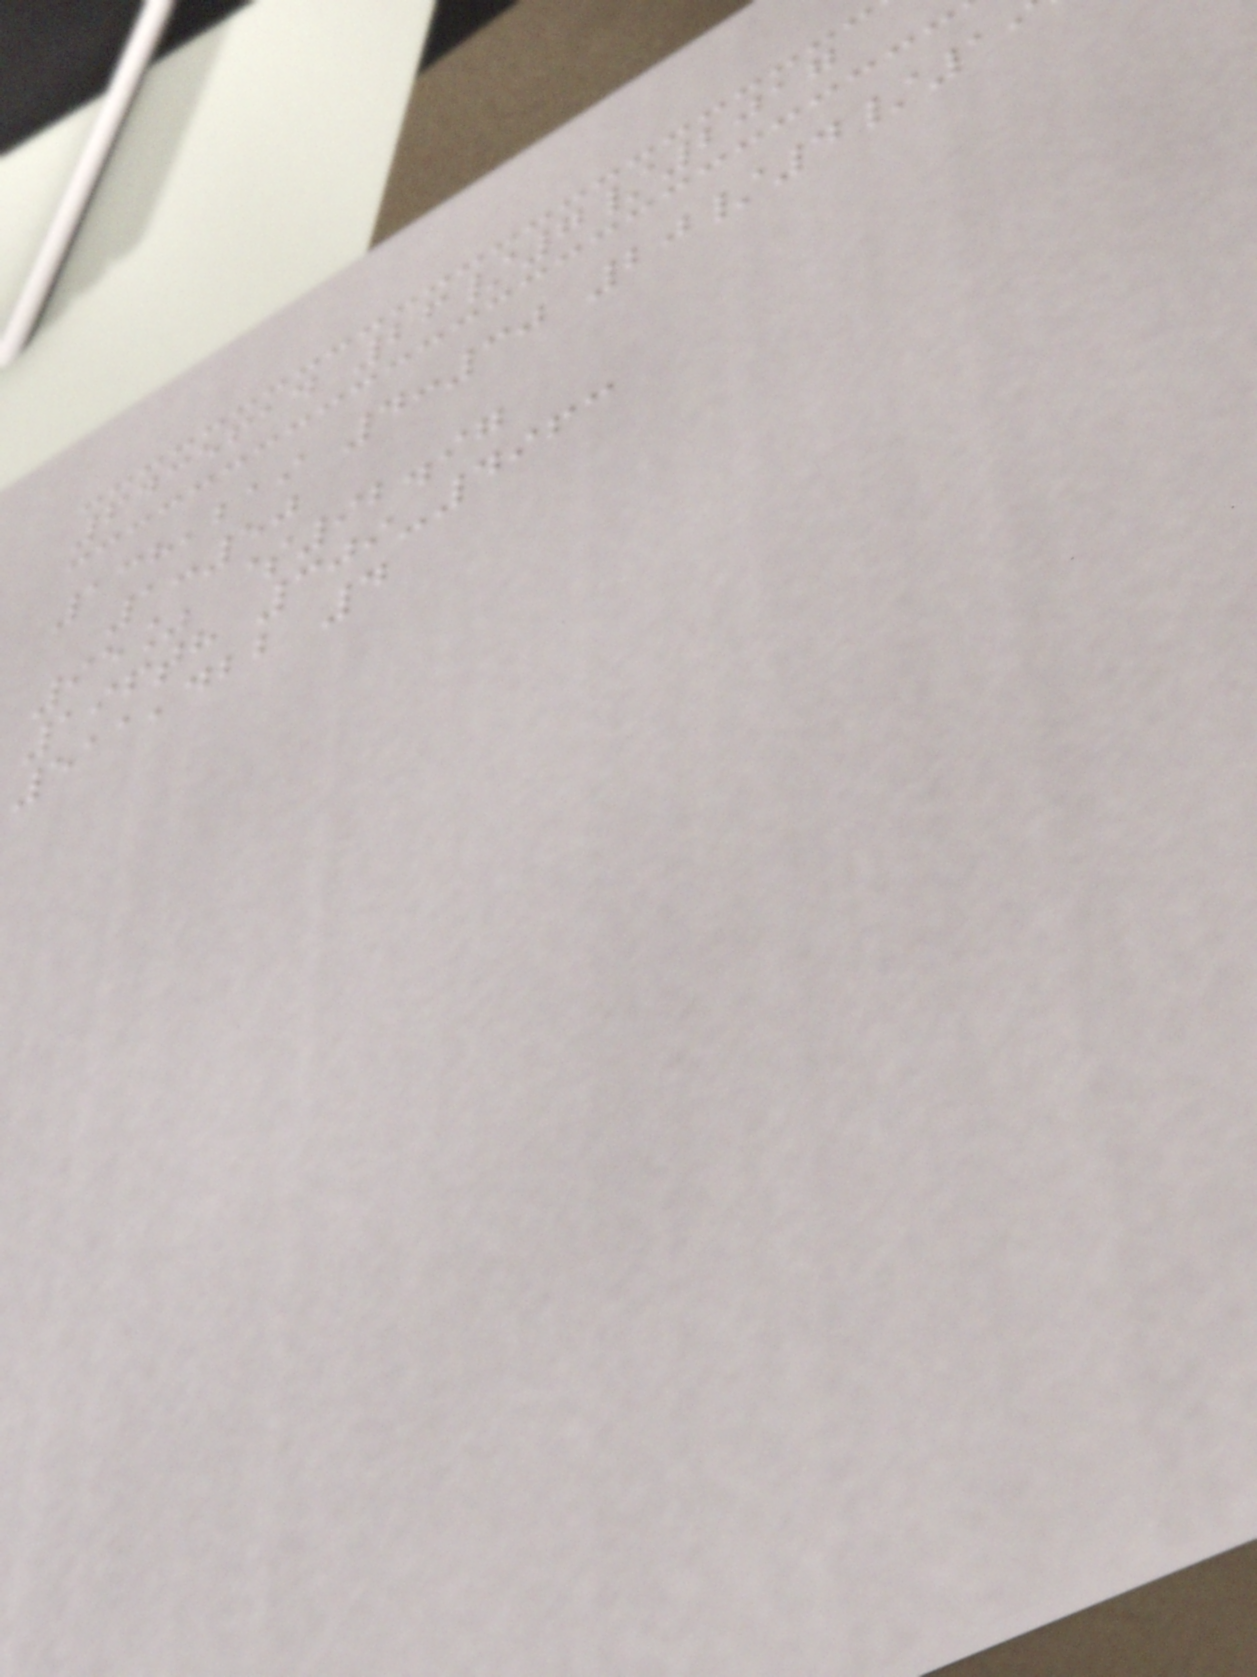6435614 26/7/2017
138,219 4:30 20/4/1
1:50
95% $92.97
196th 309-4963
511,422 4
